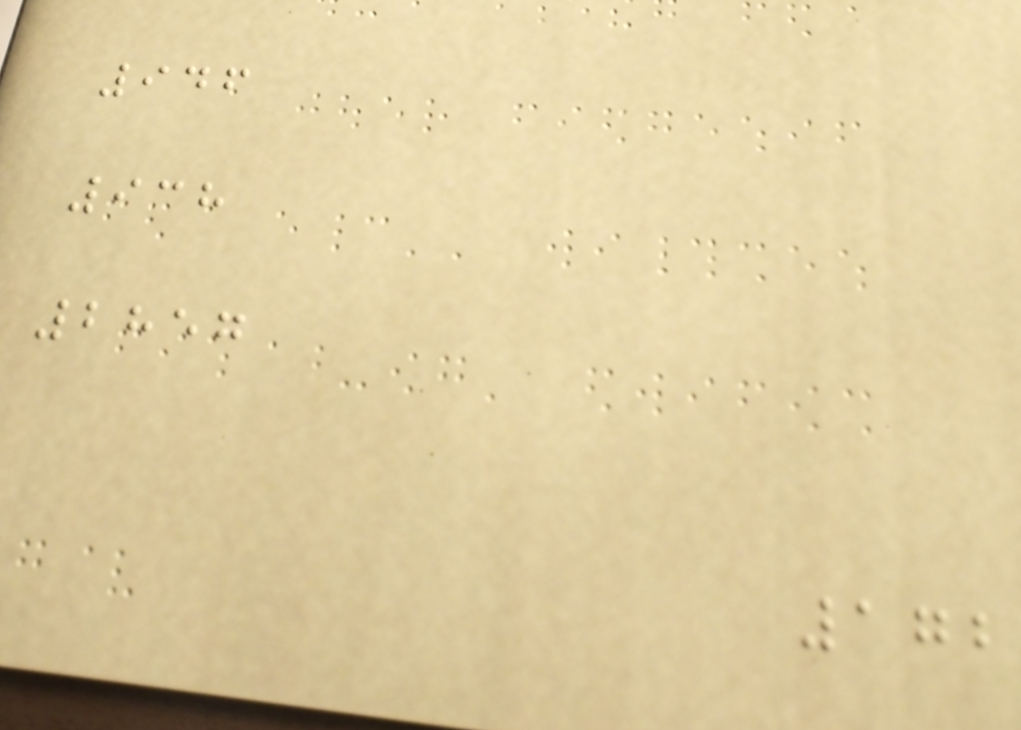946
938
2857
172
